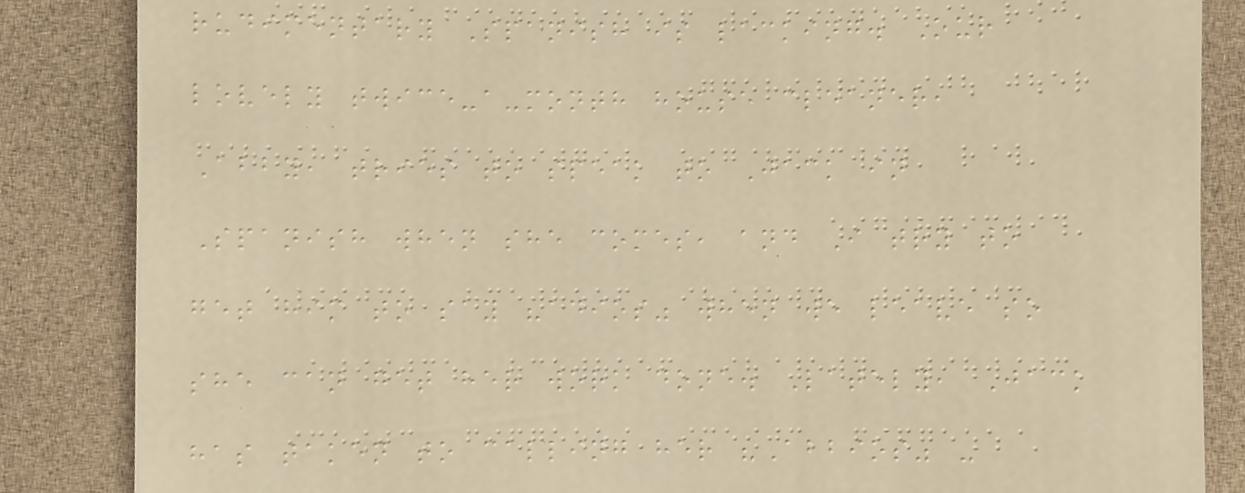rudimentary Spanish is lacking. Our
lovely twice-a-month house cleaner,
Abby, tries to speak to Jack in
Spanish when she comes, and I try to
get him to say "adios" when we leave so
she can get her work done. Lately, Jack
has taken to calling her "Abbios" -
